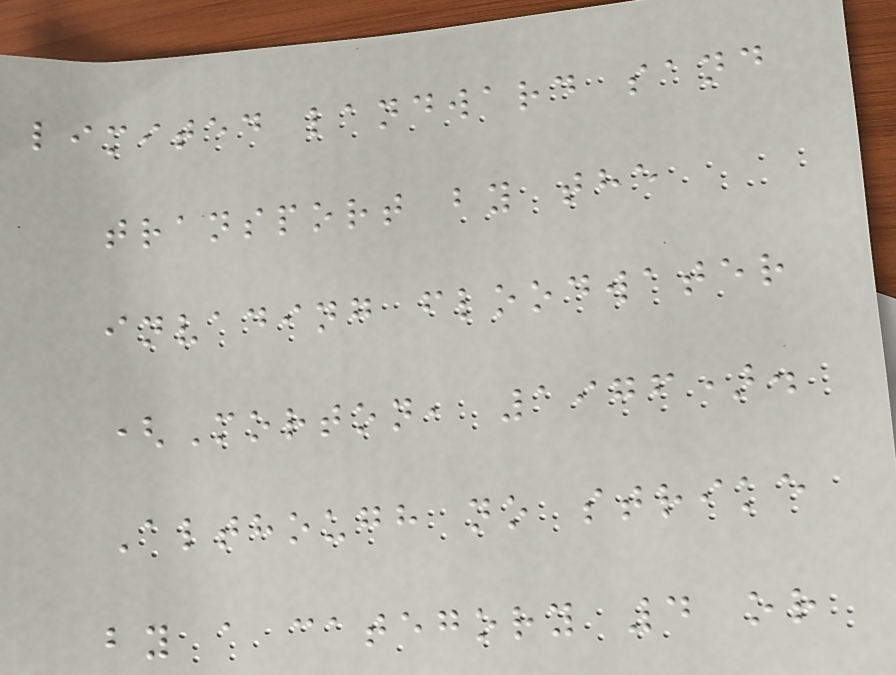limited landward sand
transport by the
invading floodwater
(Morton, 1976).
Although no strike
by a category 4 or
